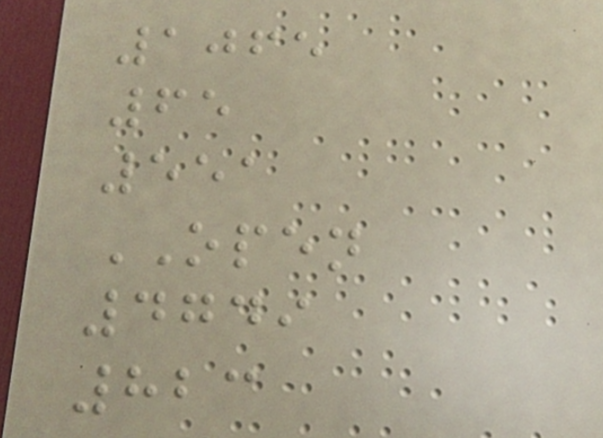1065
65
551
OPEN
4749
823
